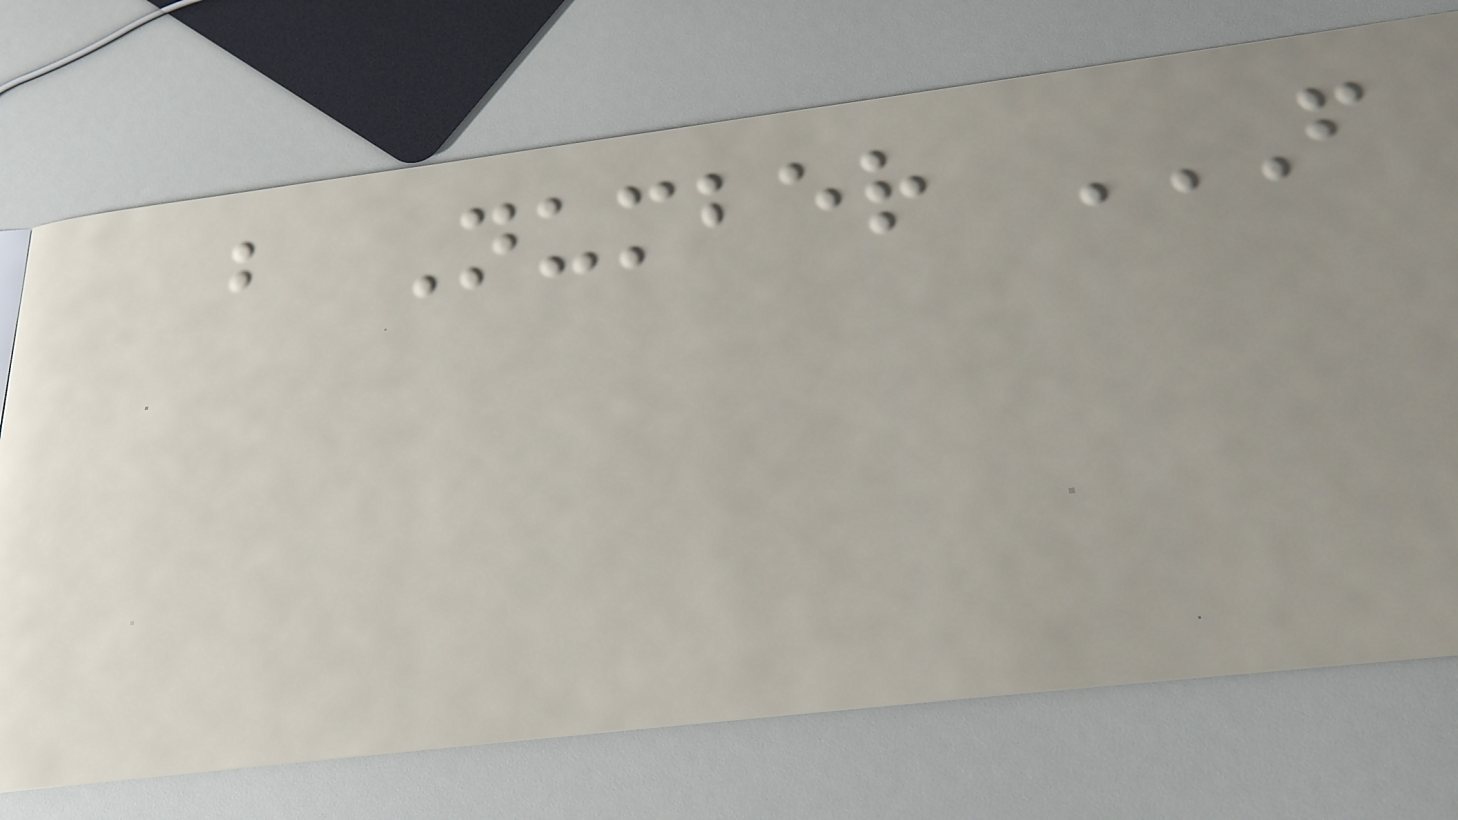b Number F
